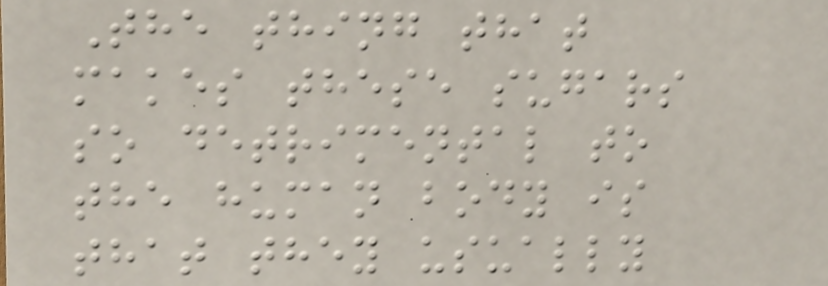The thing that
makes these sugars
so detrimental to
the human body is
that they usually
